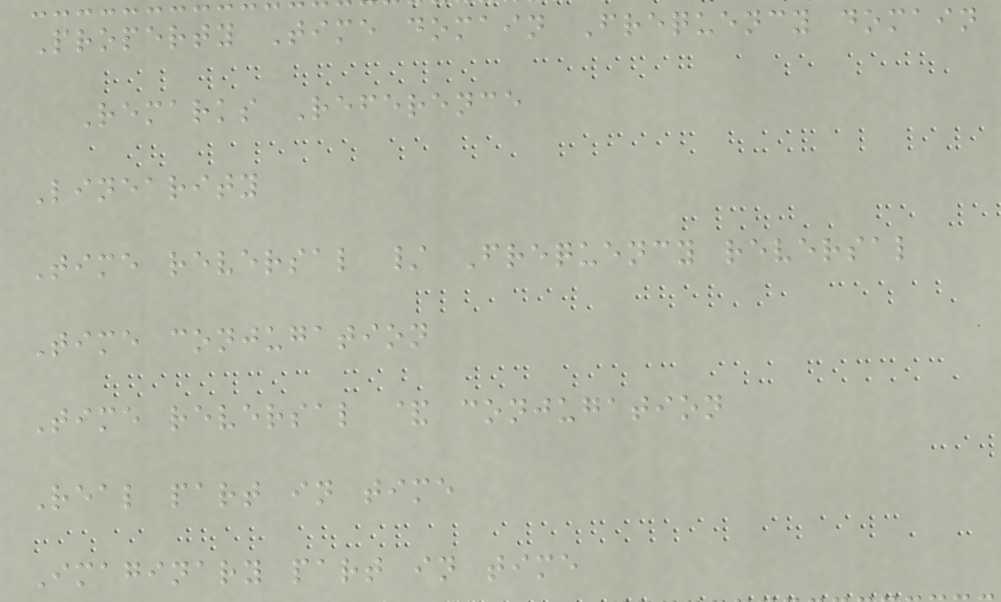Property Time domain Frequency domain
Remarks Reference
Linearity
Time reversal / Frequency reversal
Time conjugation
Time reversal & conjugation
Real part in time
Imaginary part in time
